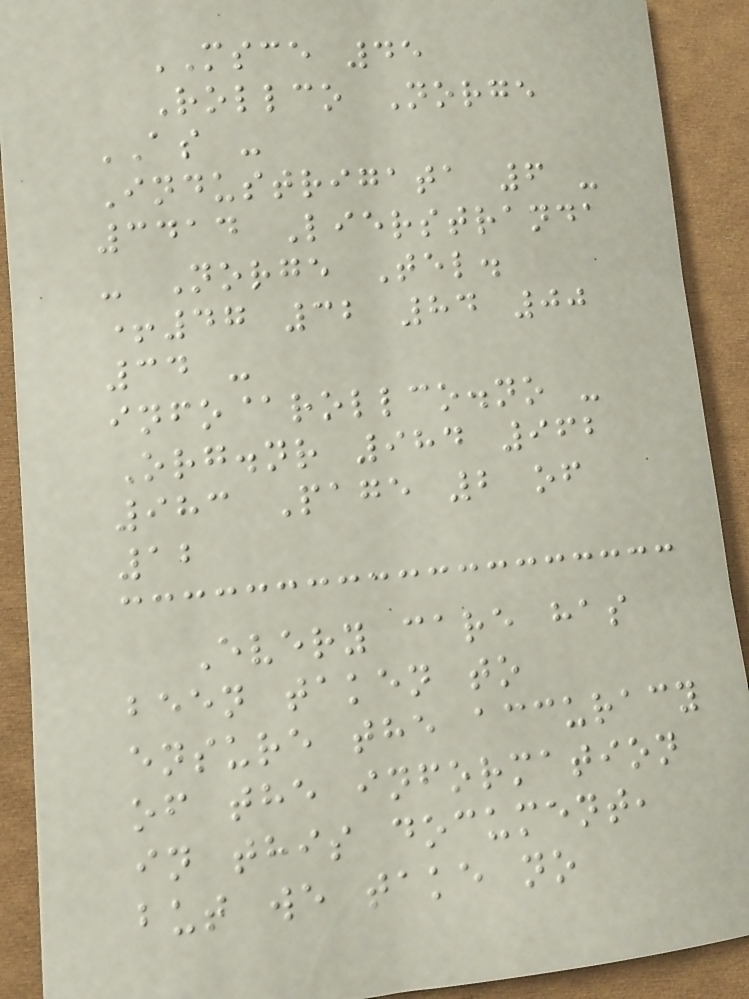MSCE 45
Rollco Norge
AS -
Industrigata 6 -
3414 Lierstranda
- Norge Tel.
+47 32 84 00
34 -
info@rollco.no -
Org.nr 984 962
983 Page 2 of
12
Every care has
been taken to
ensure the accuracy
of the information
in this document,
but we take no
